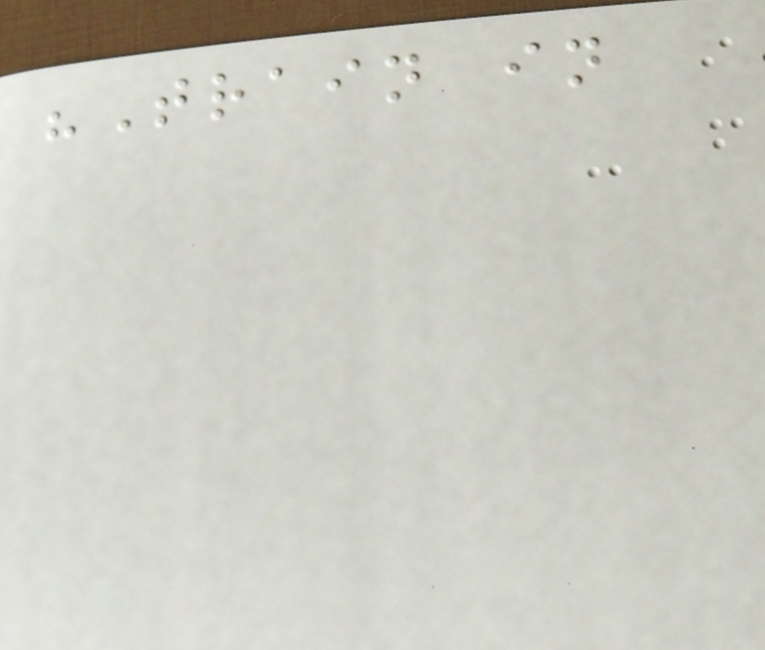"Train in
